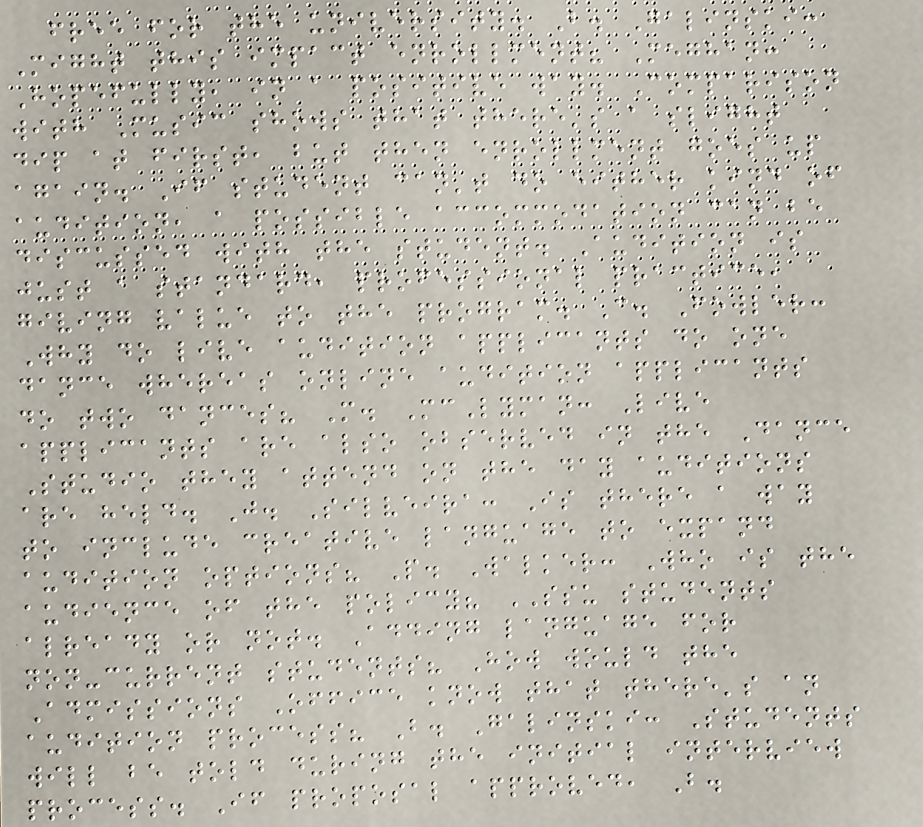free for the university. B. Galinski:
Might this impact enrollment? Meghan:
Hopefully, in a positive way. Comparison
with Music shows that there's a slight
dip at first, but then enrollment goes up
again. If student can't do either kind of
audition, a possible accommodation can be
discussed with the student. Audition is
just a standard, professional practice,
giving value to the program. C. Fowler:
Why do live audition applicants do one
dance whereas online audition applicants
do two dances? M. McLyman: Live
applicants are also observed in the Dance
Studio they attend on the day auditions
are held. J. Silveira: Is there a way
to include creative language to expand
audition options? P. Walker: Who is the
audience of the policy? SSU students
already or not. Adding language for
non-current students? How would the
Admissions Office know that there's an
audition process? B. Galinski: Students
will be told during the initial interview
process. If proposal approved, B.
